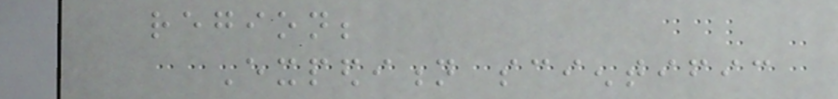region;
Expedition scientific
